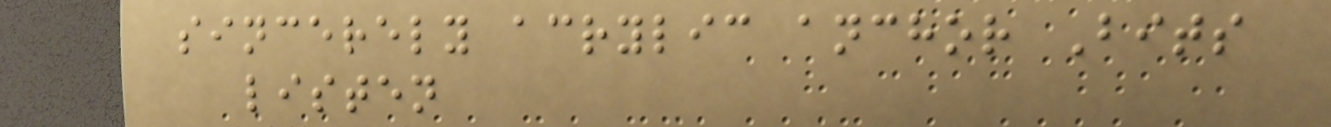sincerely acrylic anchor Bits
listen
